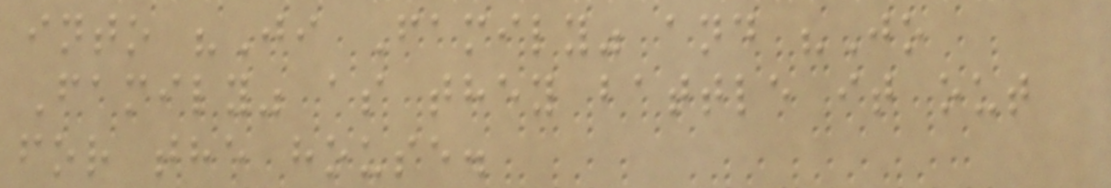into "Ji Family" and "Jo
Family" as they battle it out
for the house.
